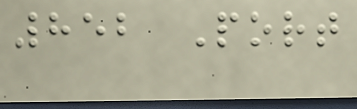852 Port
